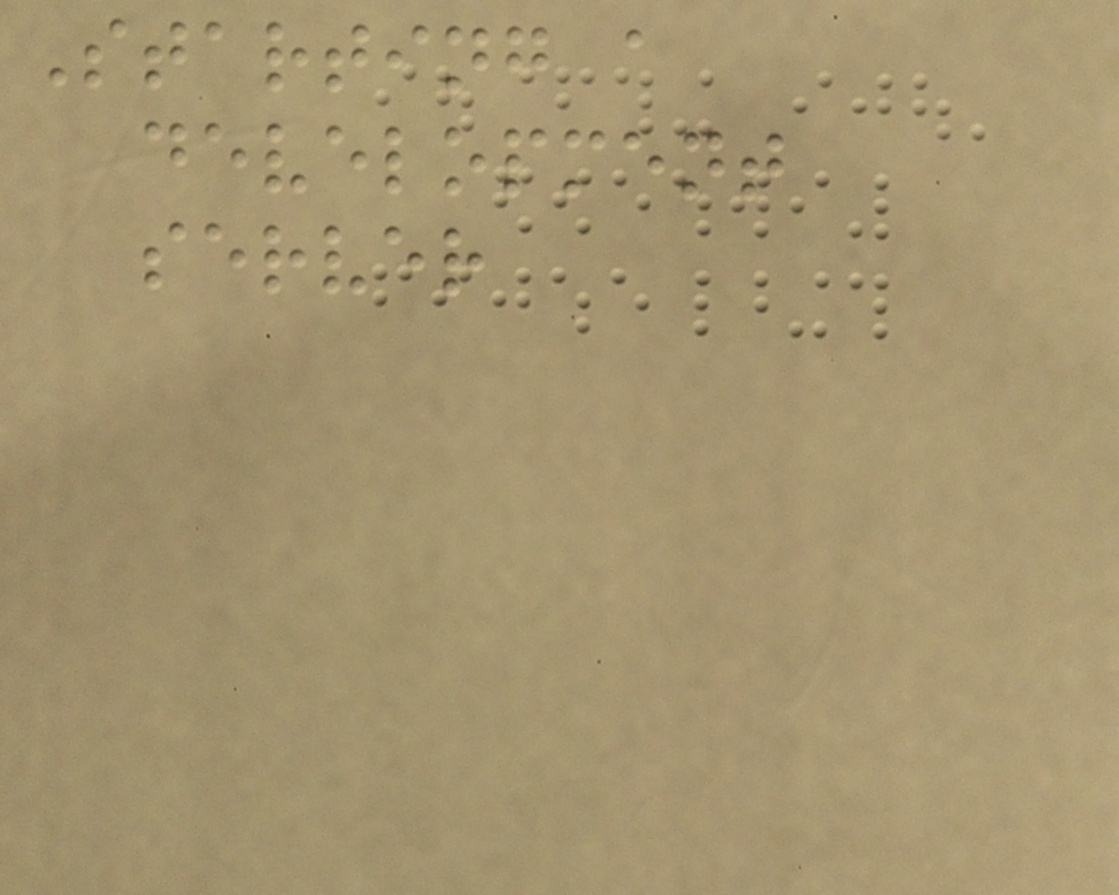Starting a
development
server
